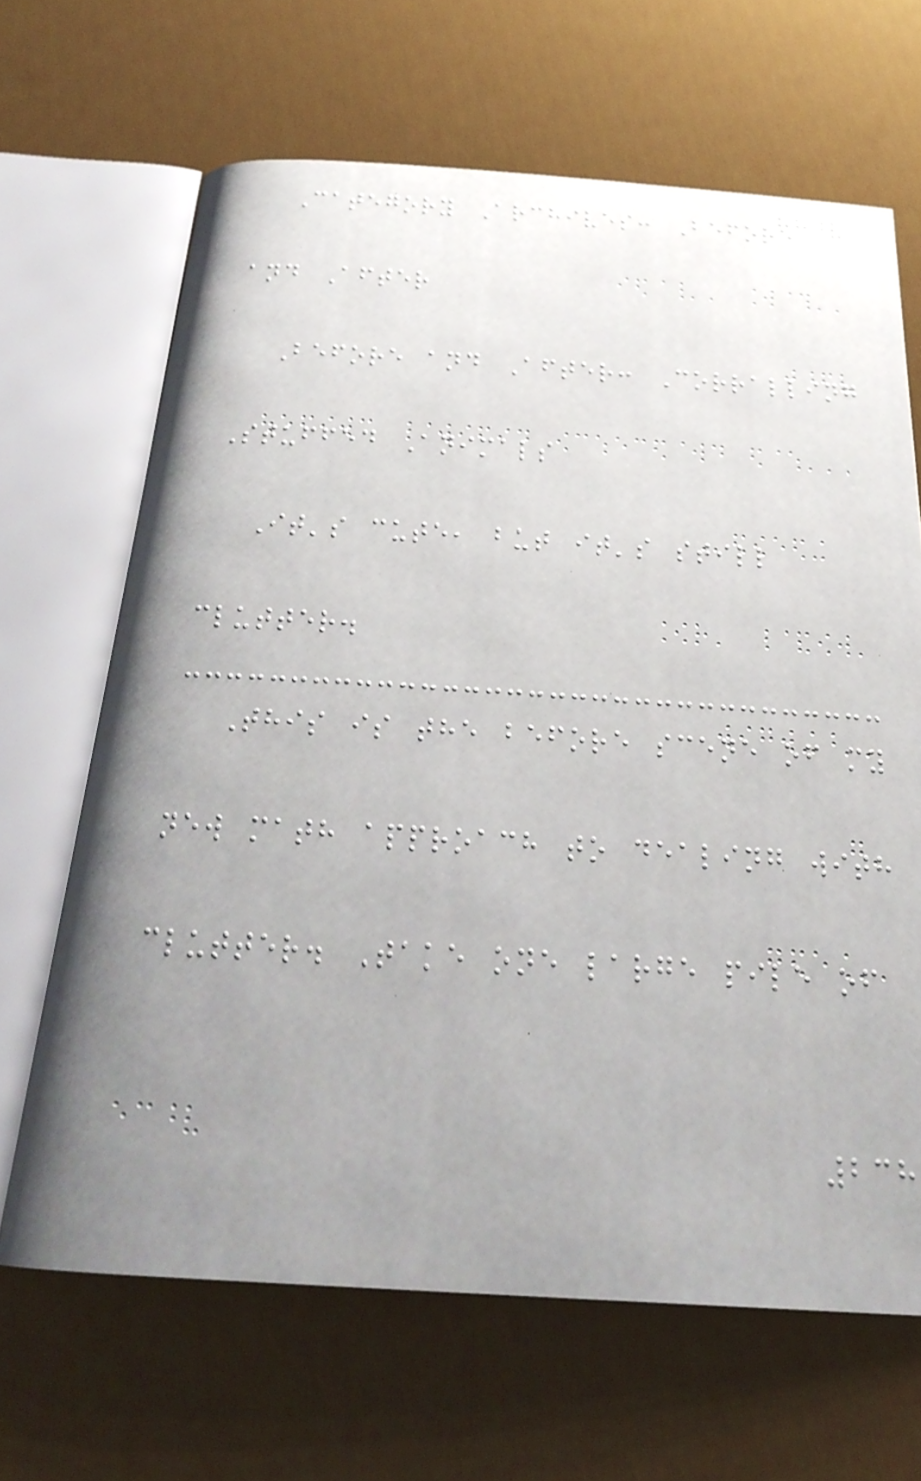Category Archives: Before
and After
Before and After: Corralling
Stuffed Animals
It's cute, but it's still
clutter.
This is the before scene of my
new math approach to dealing with
clutter. Take one large pile of
238
